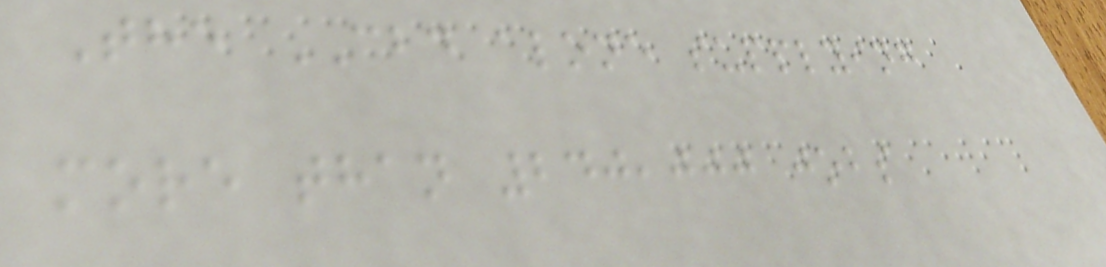The CBD alone supplying
more than 240,000 jobs
